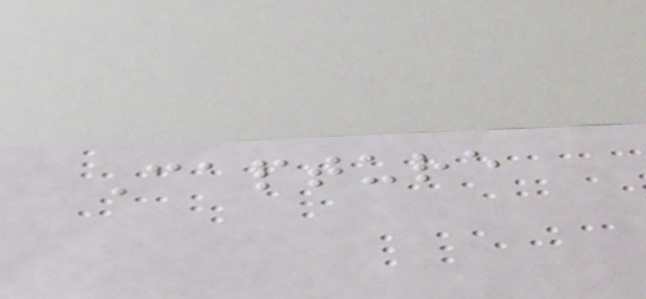Capture
